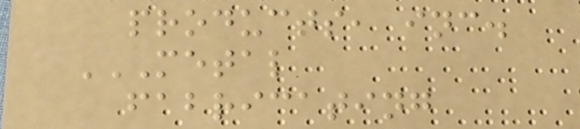products, inc.
METAL
FABRICATING
